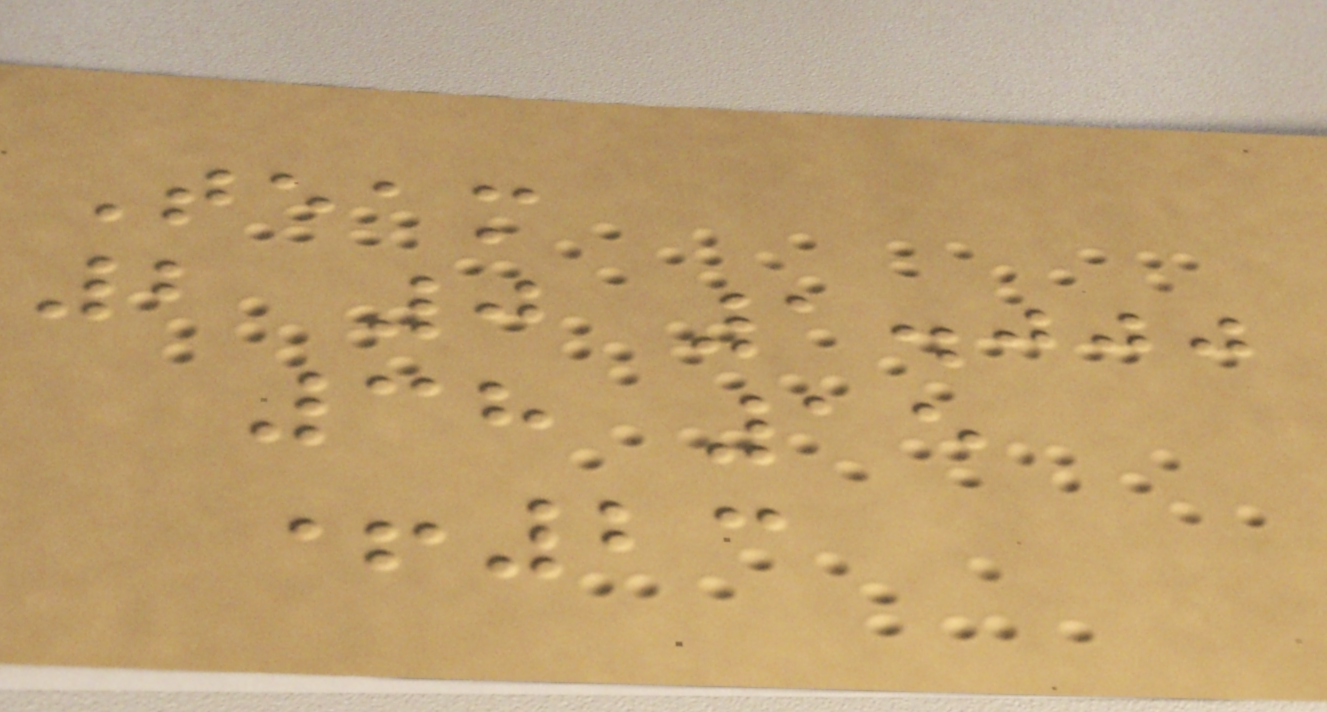Team
2 0 1.000
38 15
+23
